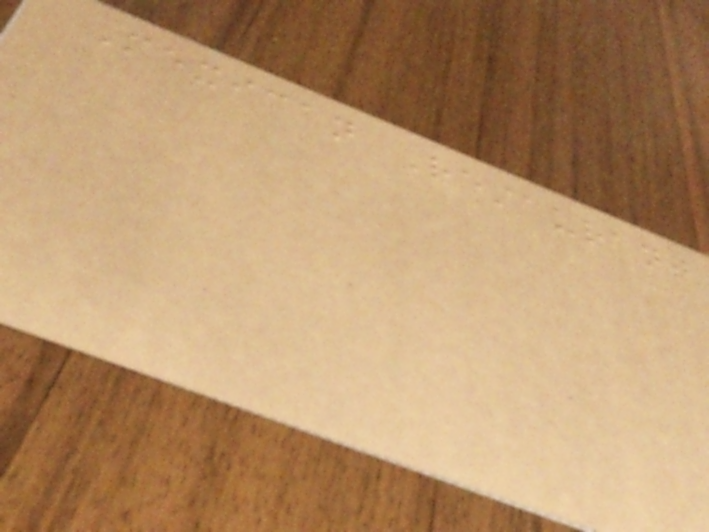Mexican Restaurant
